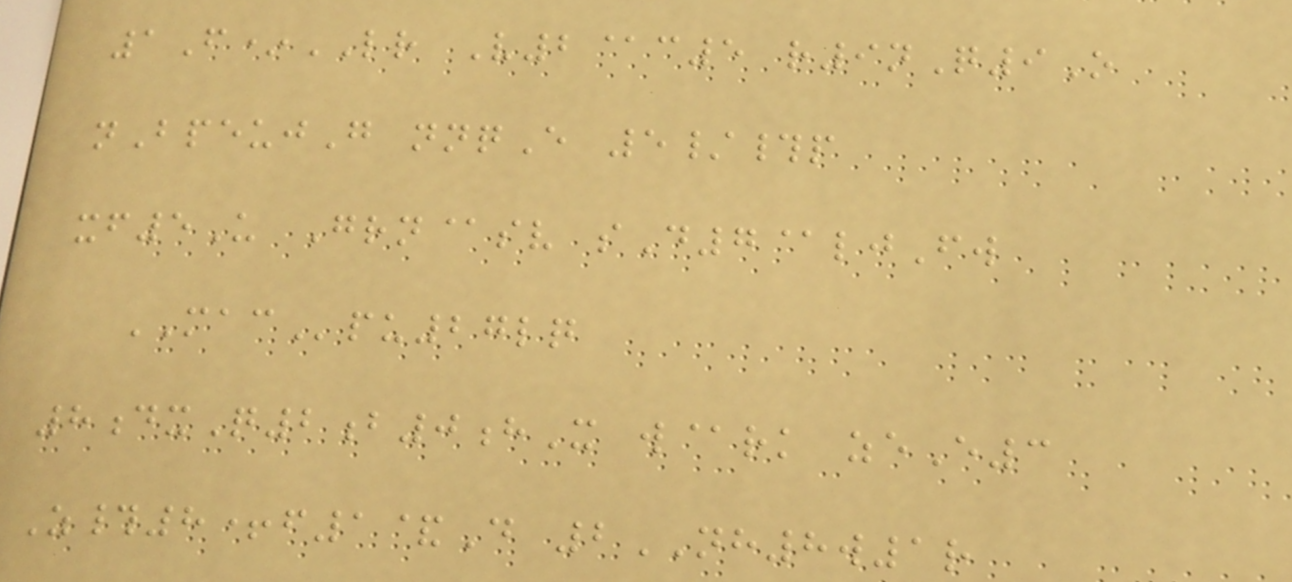1F*LR V2@c5 r9nQ9O
nBpeujG nnqE 5/#p
xf5U Grn@sv sD7@ljFw
MACpu27lq
8dxQ2b0hX w@rk zeE3
Z#8+f1&D 2NH8w1r
